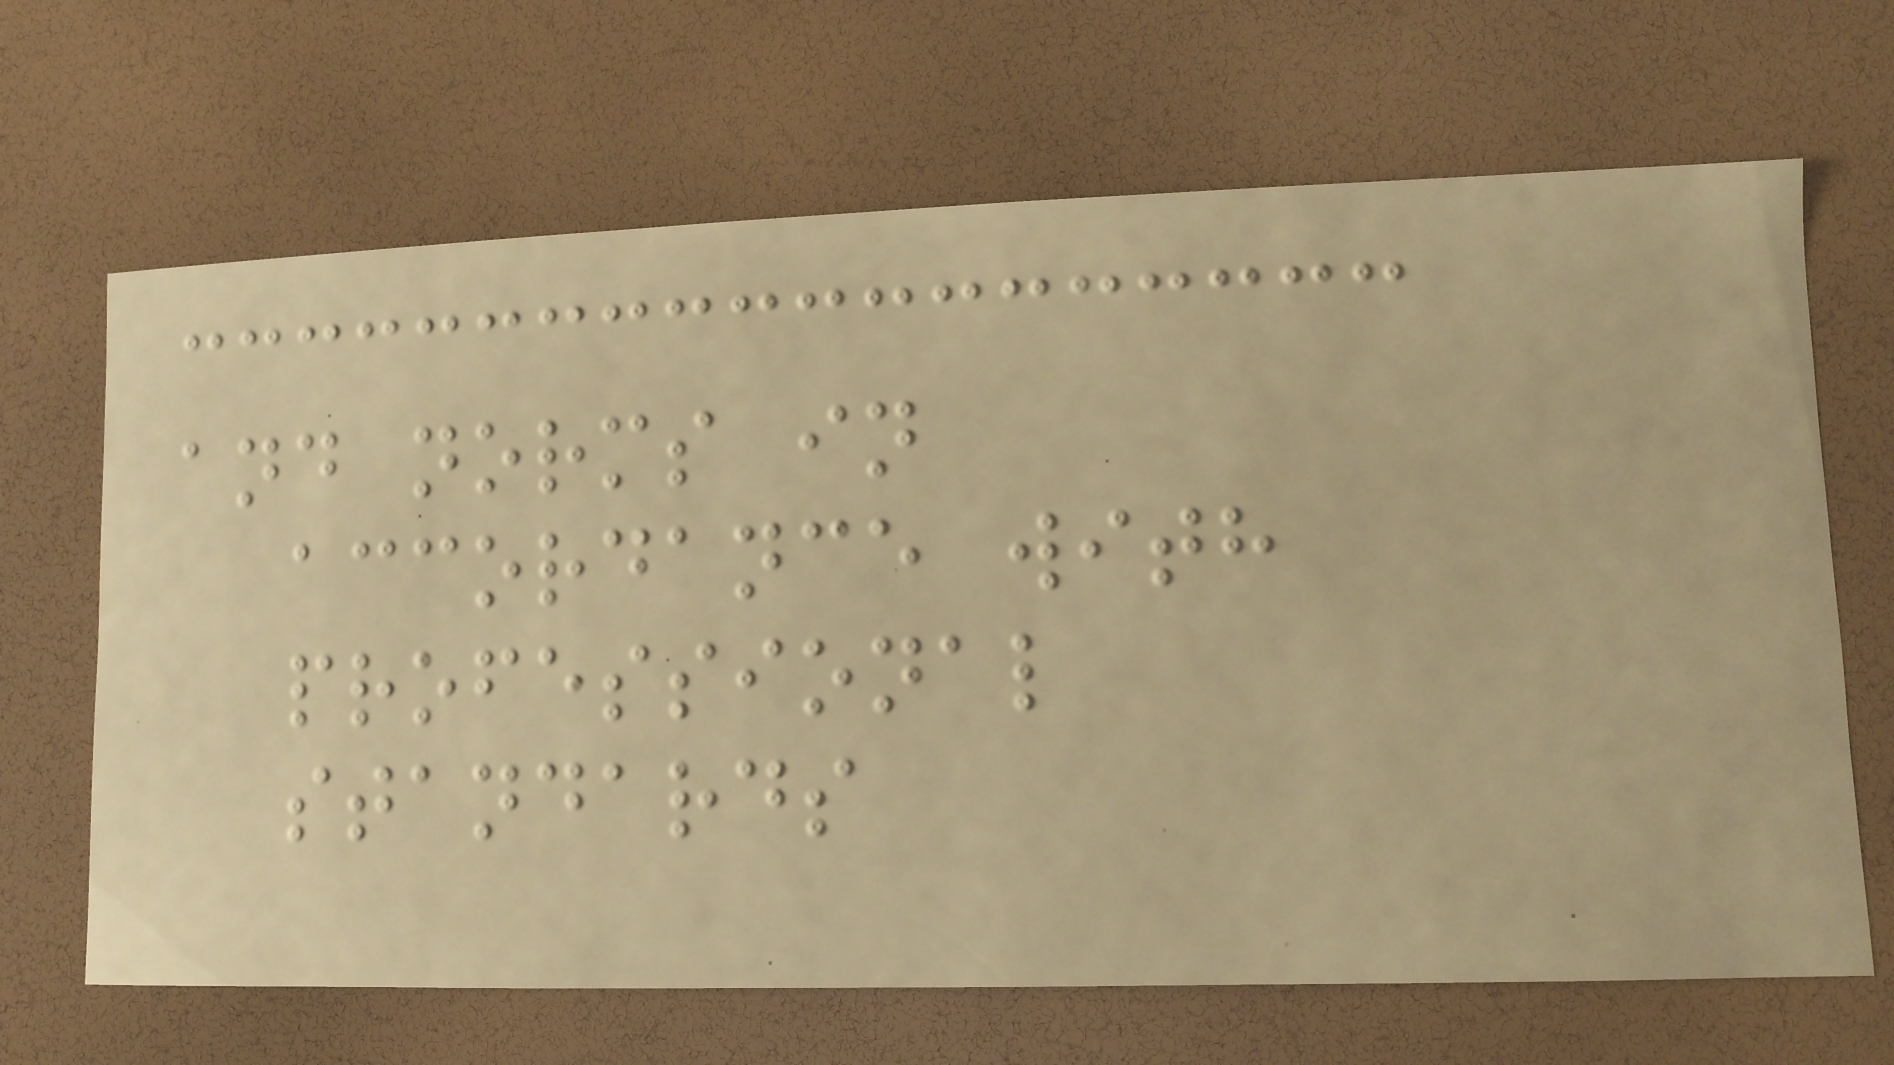and norms in
accordance with
professional
standards
